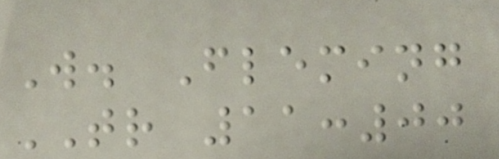W. Fleming
TR 11:00
